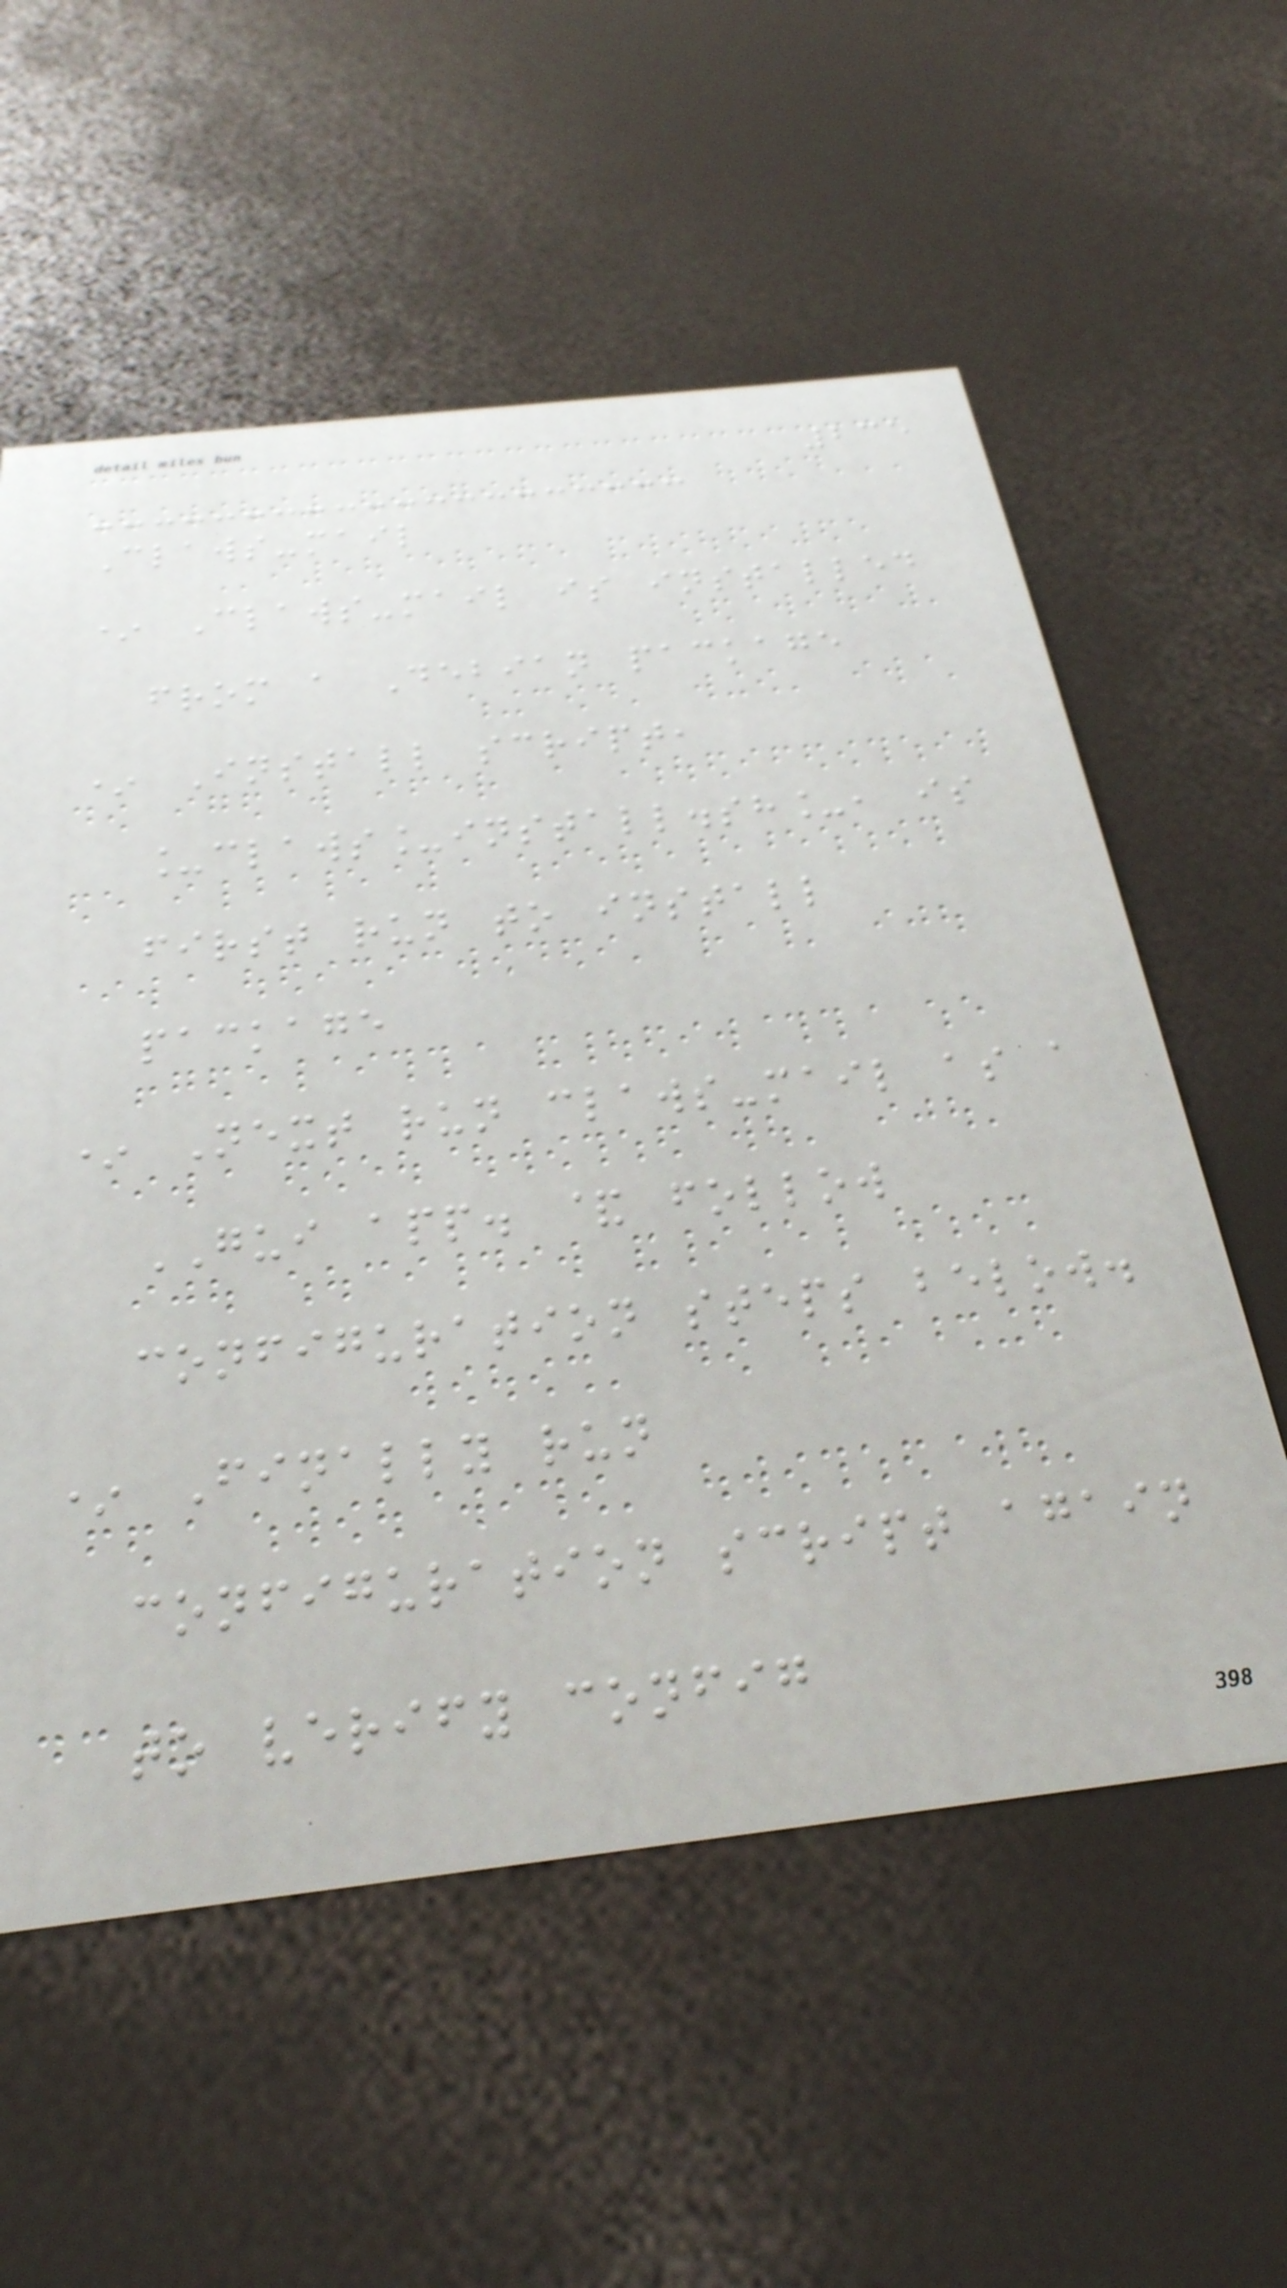235
Claws-mail
* Claws-mail is installed
from a Debian package
* Install script,
_claws_install.sh_, is
first run to install
package
* Next run claws-mail as a
GUI app. & follow
configuration steps below.
* Finally run
configuration script again
to verify config
